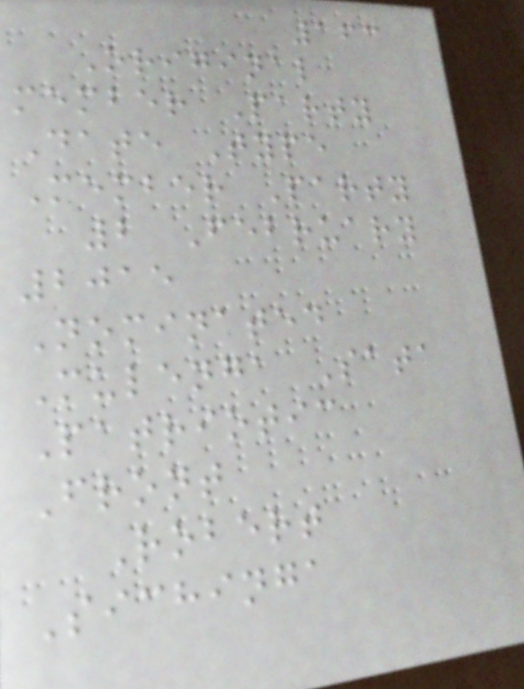163
Original
member Party
Date Type
Member Party
2 February
2015
Nominated
Mulenga Sata
Patriotic
Front
Robert
Sichinga
